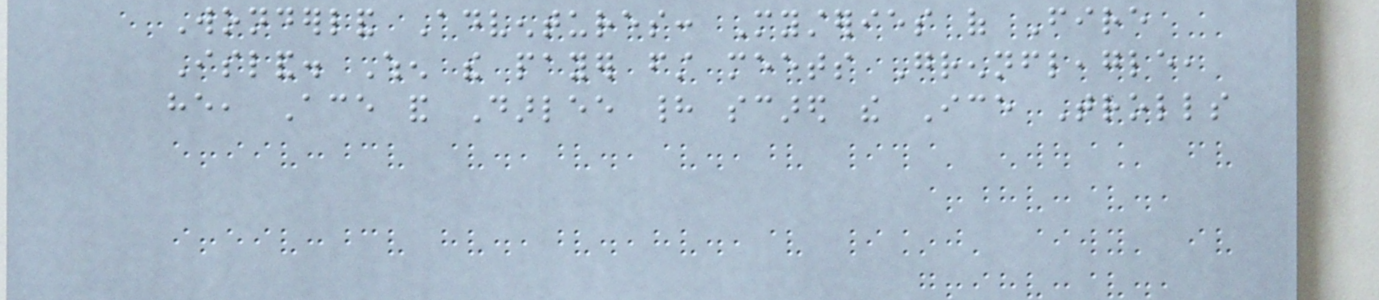Wonderland Adventures: Mysteries of Fire
Island. When the payer first meets Grennfleagle,
he, Ace and Darlee had scared the Ice Trolls
